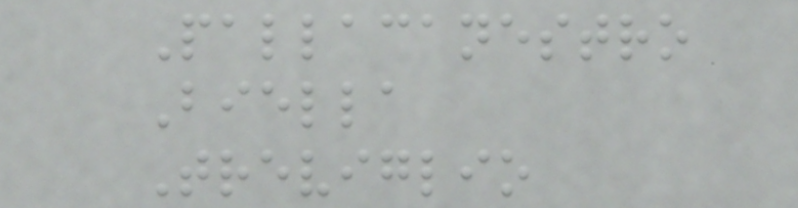Pallacanestro
Biella
Treviglio
